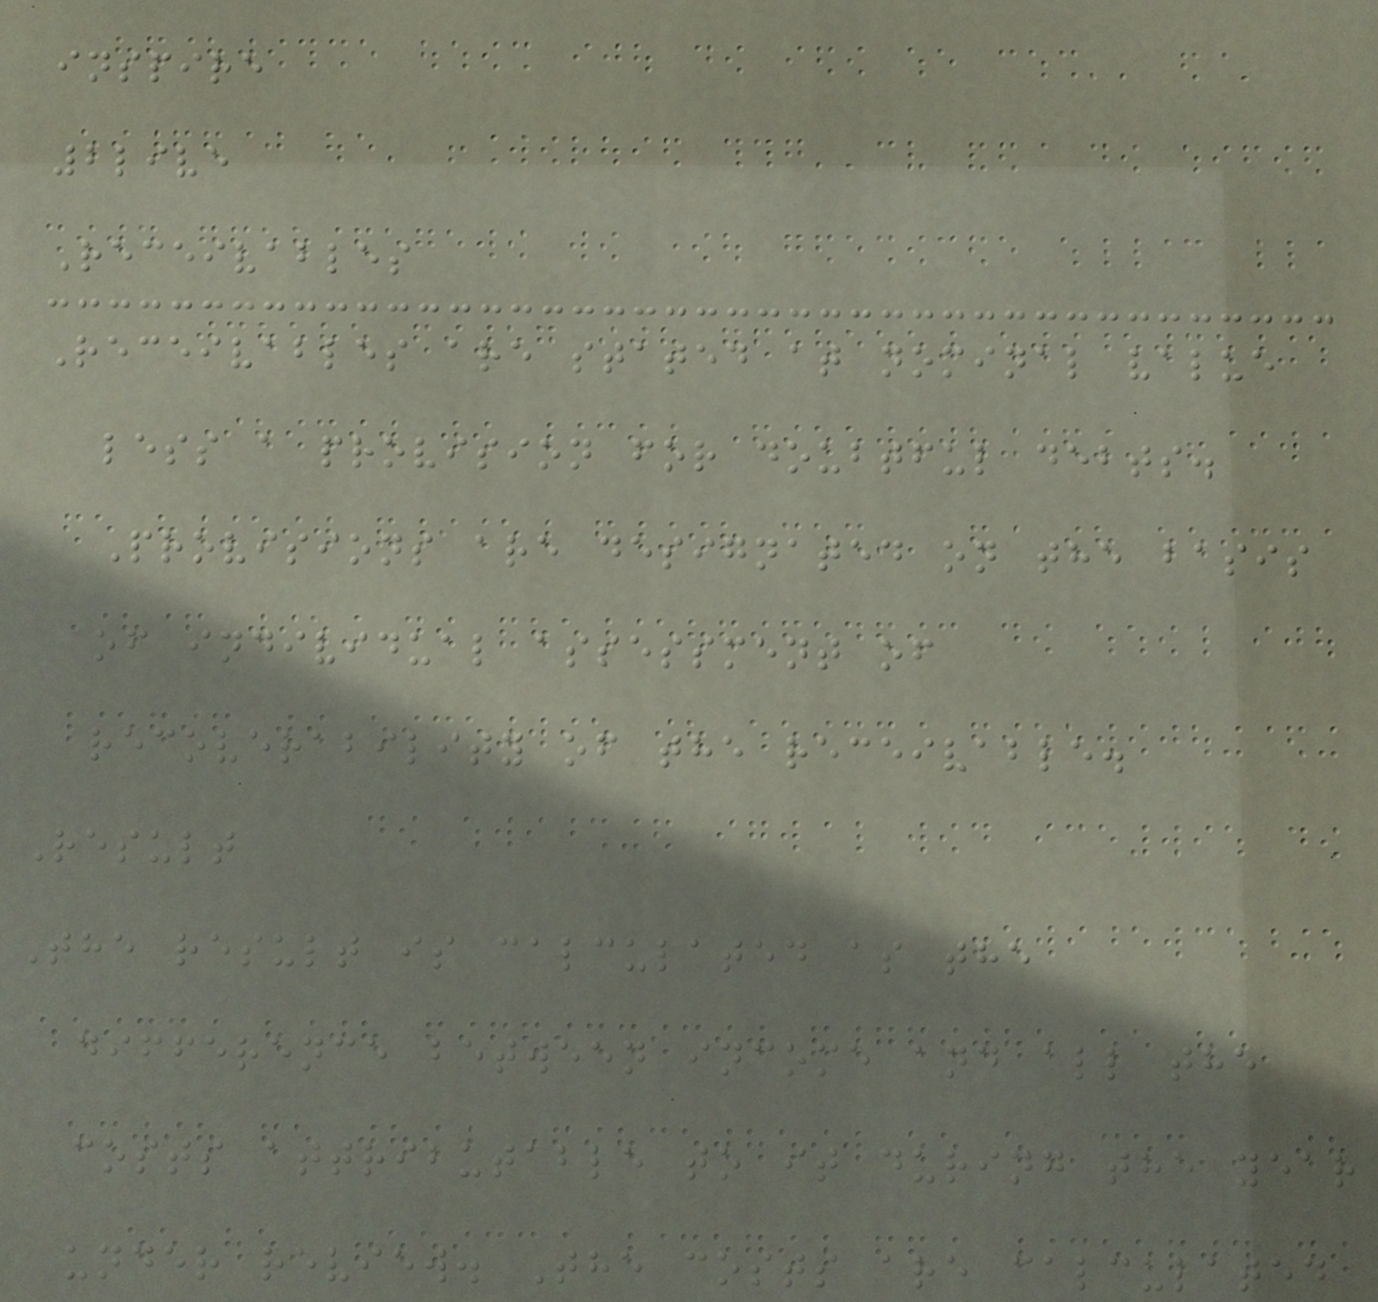inspire
2live
Receivables
Receivables are stated at nominal value
less a provision for doubtful debts.
Provisions are designated on the basis
of individual assessment of
recoverability of the receivable.
Result
The result is calculated as the
difference between income and all the
costs attributable to it during the year
under review. The costs are calculated
